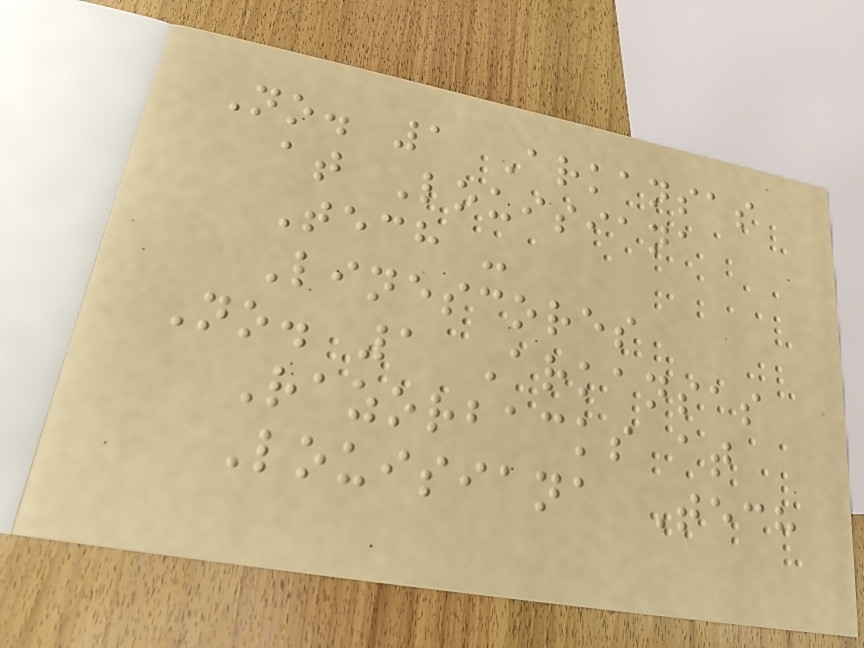No. 1 Arkansas
at Louisiana
Tech -
Linescores
No. 1 Arkansas
Razorbacks at
Louisiana Tech
